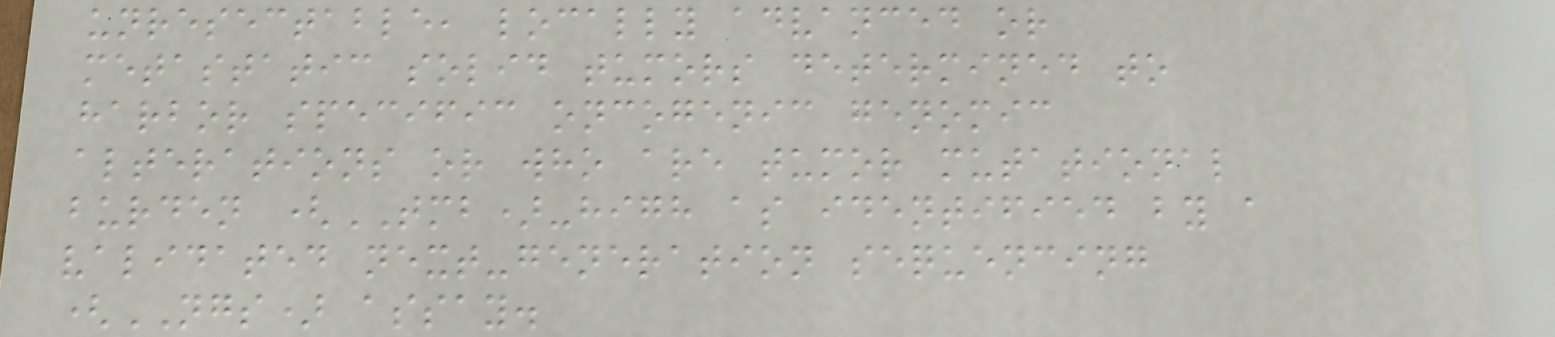unresectable, locally advanced or
metastatic solid tumors determined to
harbor specific oncogenic genomic
alterations or who are tumor mutational
burden (TMB)-high as identified by a
validated next-generation sequencing
(NGS) assay.
